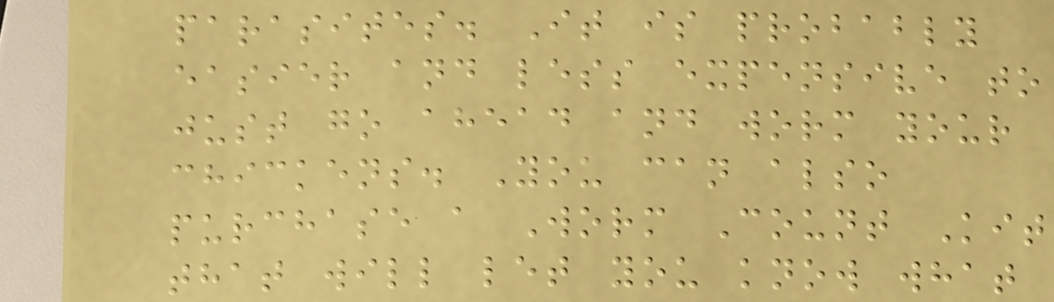parasites. It is probably
easier and less expensive to
just go ahead and worm your
chickens. You can also
purchase a Worm Count Kit
that will let you know what
